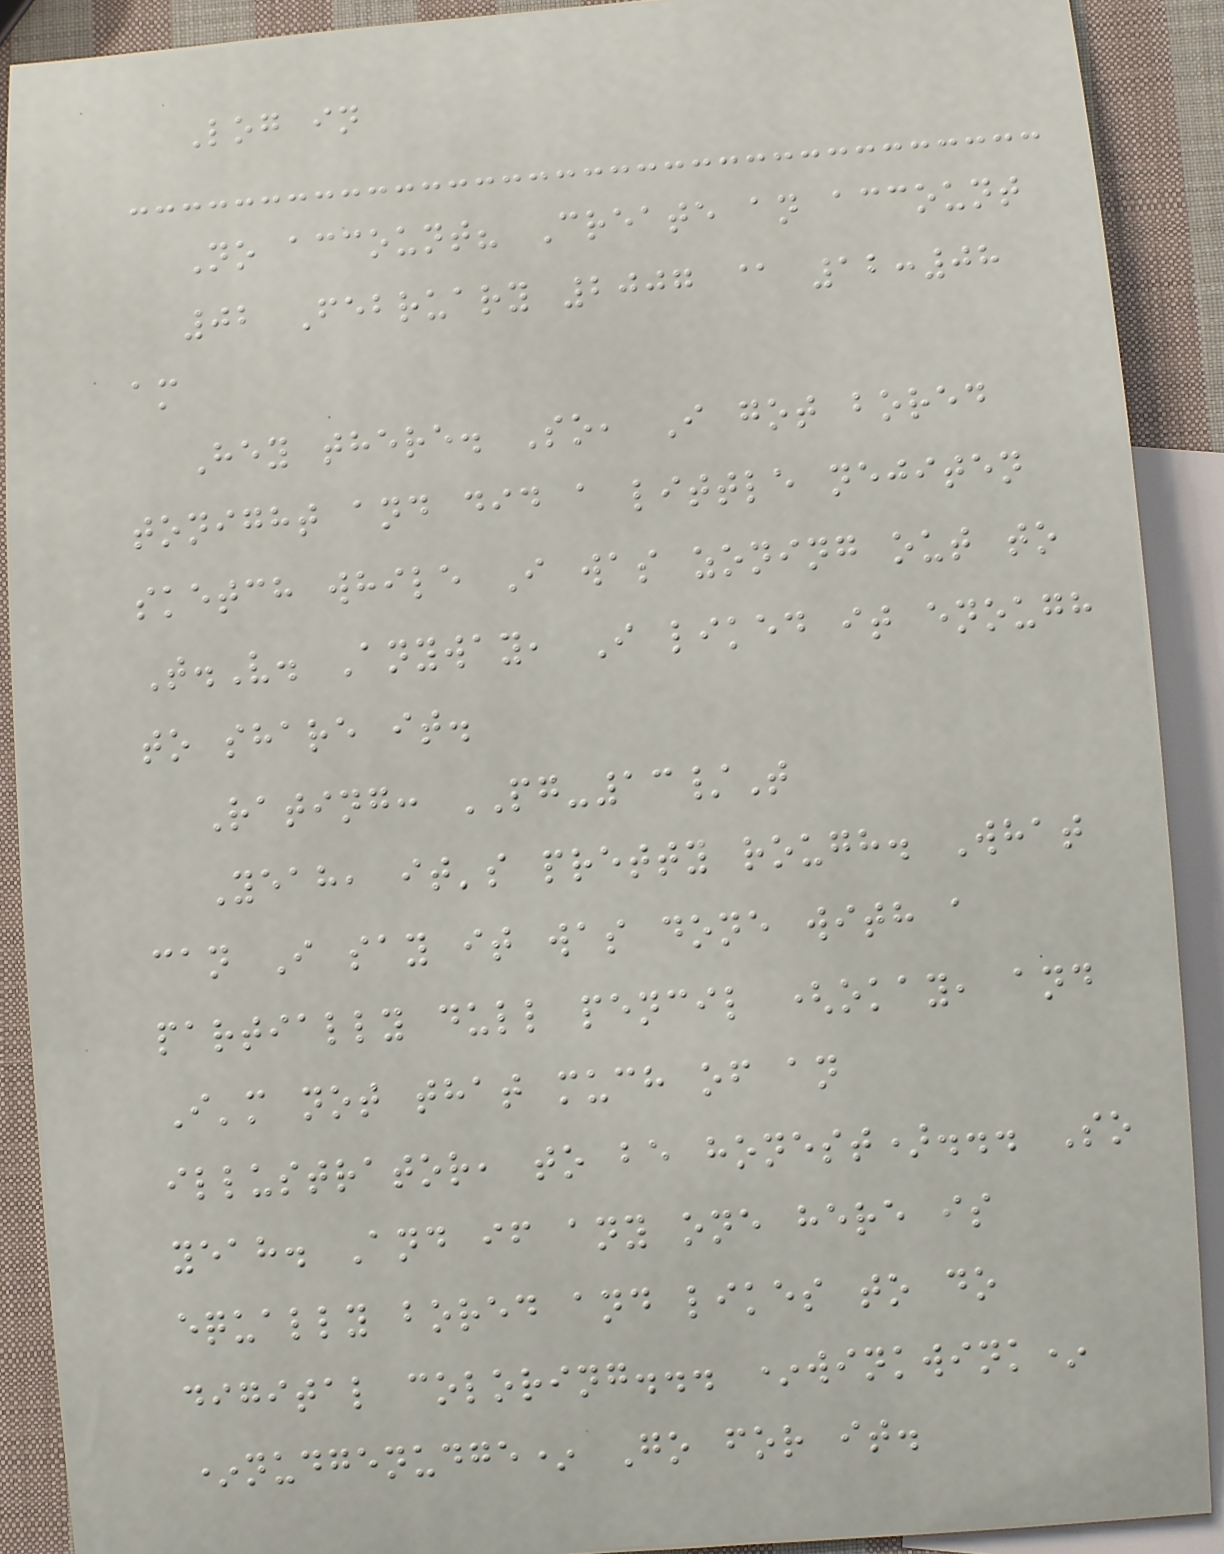Log in
No account? Create an account
02 February 2007 @ 12:08
am
Hey there. So, I got bored
tonight and did a little nejiten
sketch while I was zoning out to
T.V. Anyway, I liked it enough
to share it.
Rating: PG-13/T
Yeah, it's pretty rough. What
can I say it was done with a
partially dull pencil (okay, and
I'm not that much of an
illustrator, to be honest)... So
yeah. And if any one here is
equally bored and likes to do
digital coloring... *winkwink*
*nudgenudge* Go for it.
